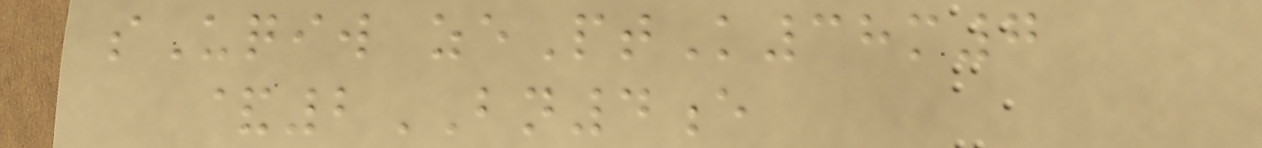sUqiw zePtK38m7
&2BN4e
